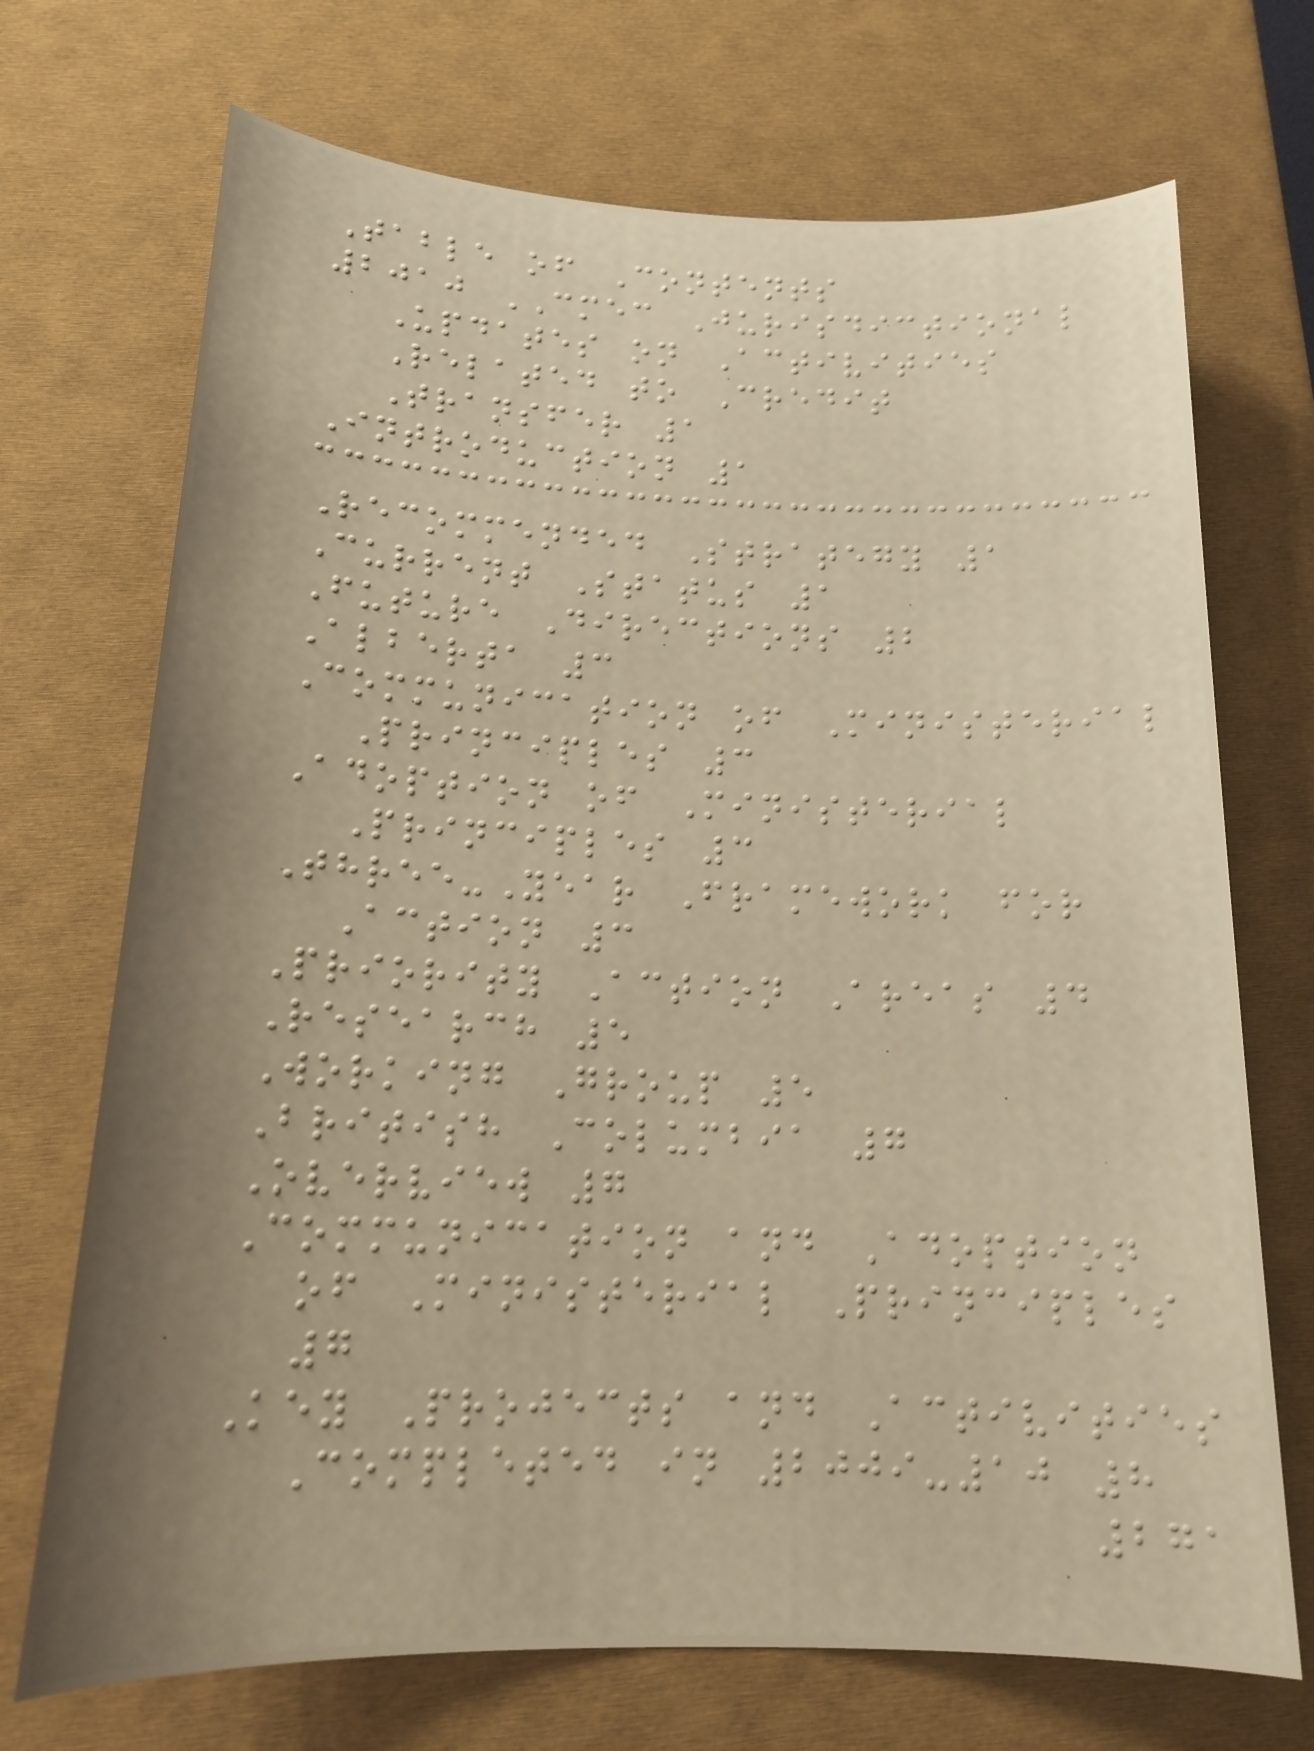Table of Contents
2010 CMEC Jurisdictional
Updates on Activities
Related to Credit
Transfer 1
Introduction 1
Recommended Strategy 1
Current Status 1
Future Directions 2
Alberta 3
Communication of Ministerial
Principles 3
Adoption of Ministerial
Principles 3
Three-Year Framework for
Action 3
Priority Action Areas 4
Research 5
Working Group 5
British Columbia 7
Overview 7
Communication and Adoption
of Ministerial Principles
7
Key Projects and Activities
Completed in 2009-10 8
271
